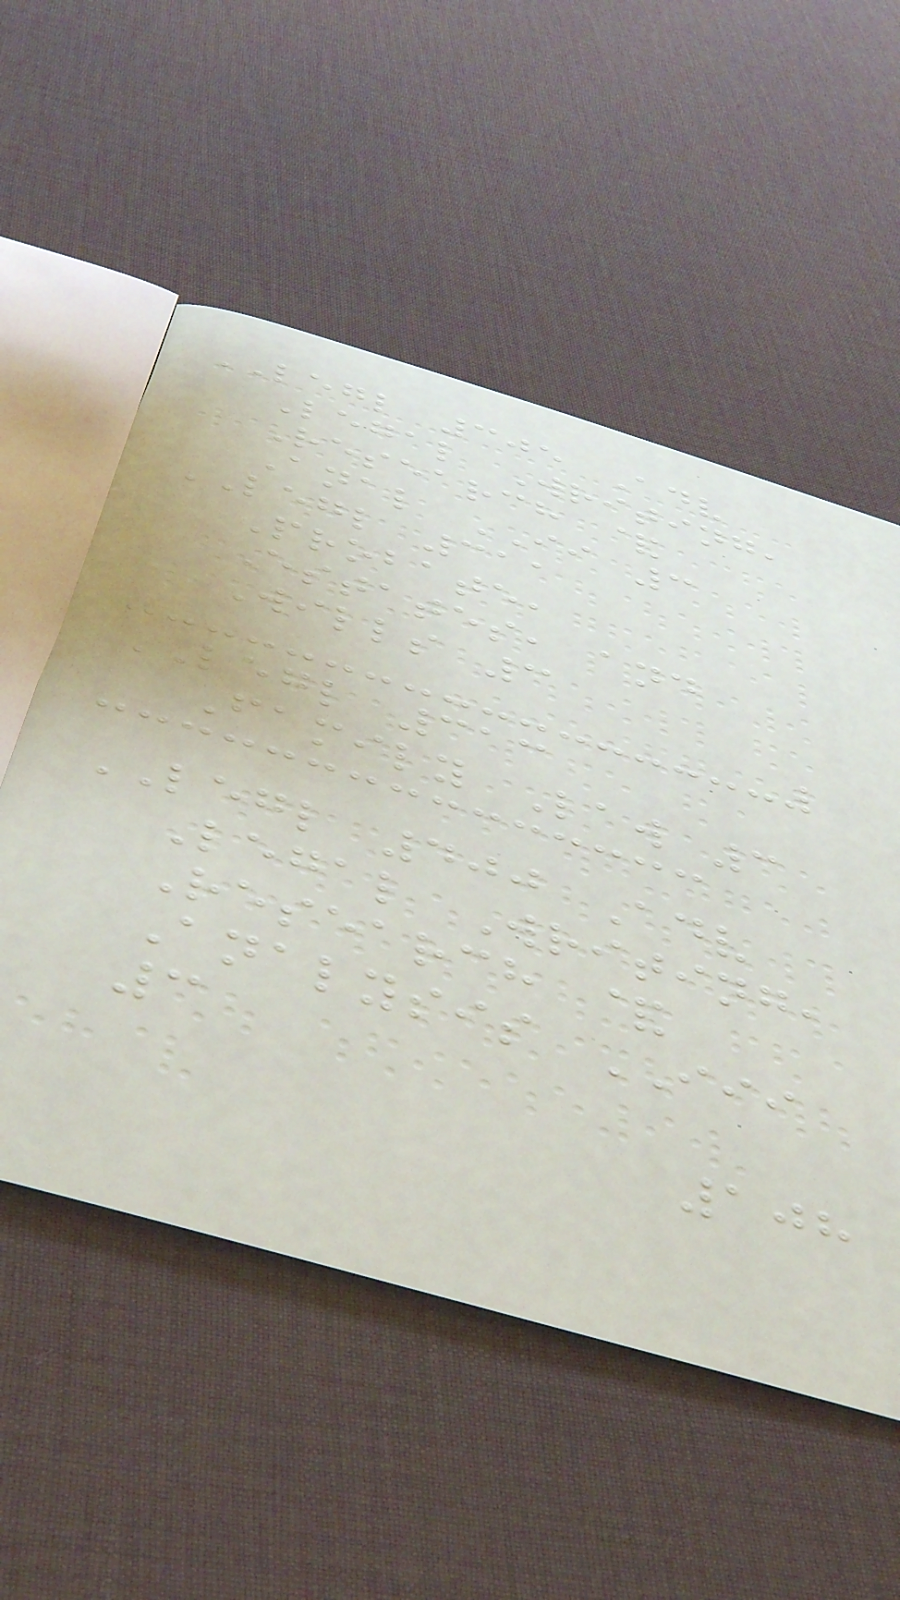LEGL 305 Adv
Legal Writing,
Research &
Anal II 3
LEGL 311
Probate,
Estates, and
Wills 3
LEGL 313
Family Law 3
LEGL 400 Adv
Legal Writing,
Research &
Analysis III
3
108
